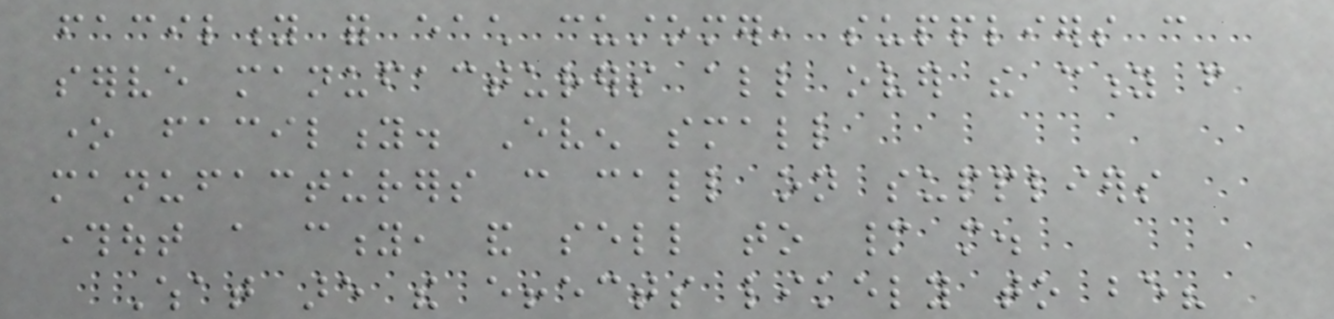facility for each customer, suppliers can
serve manufacturers all over the city from
one facility. Even small
manufacturers can call on suppliers
throughout a city, and sell to many more.
What are the effects likely to be?
